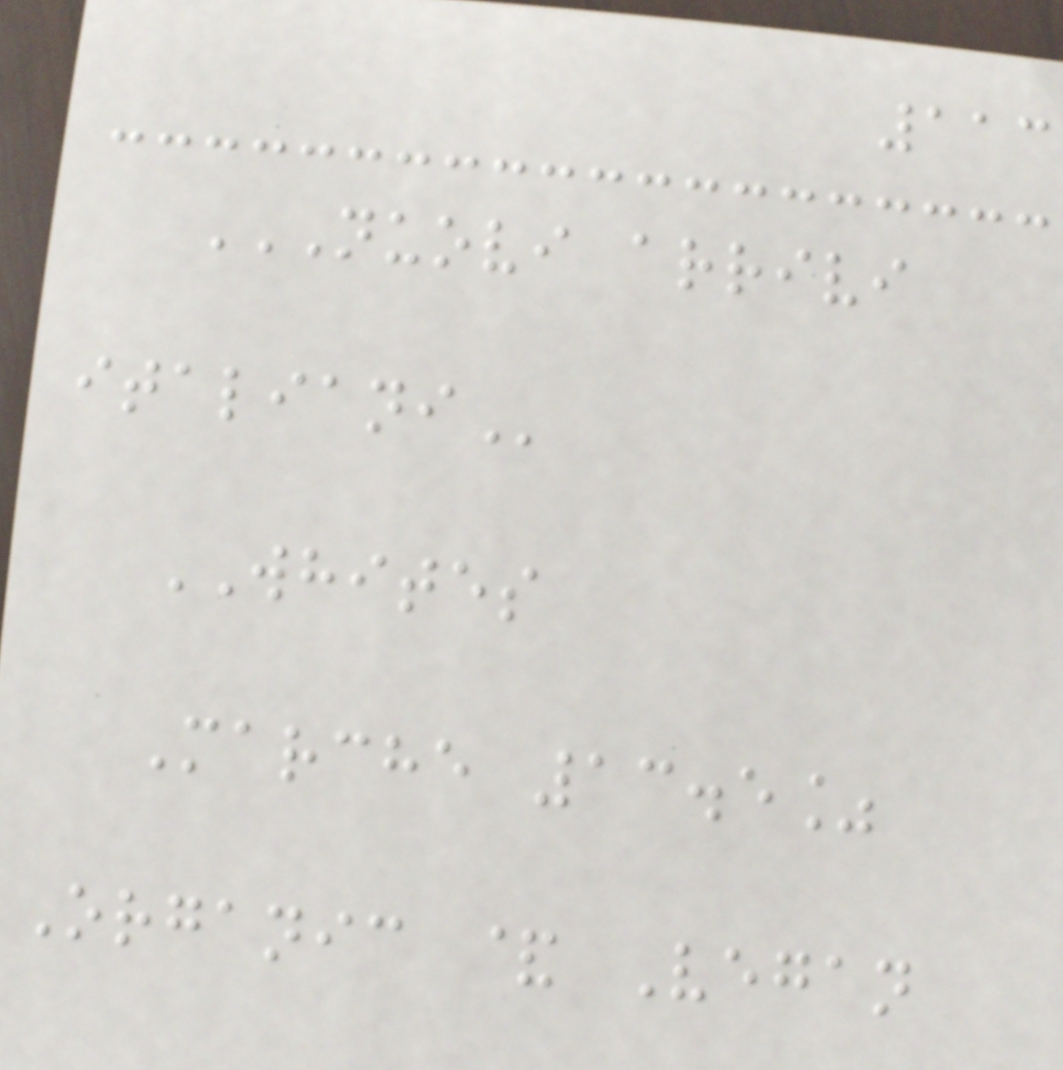113
NUOVI ARRIVI
ITALIANI
WHITES
Marche 13.5%
Organic & Vegan
